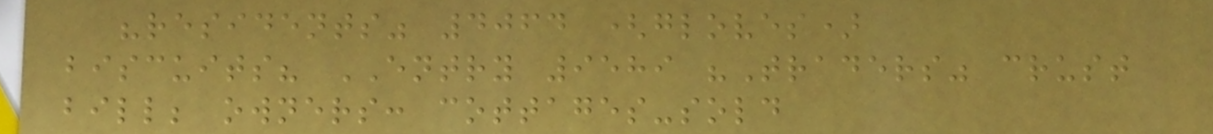"residents" 4064 (gloves)
biscuits? ENTRY 9589 "Traders" crust
bill; owners: cottages-sold
